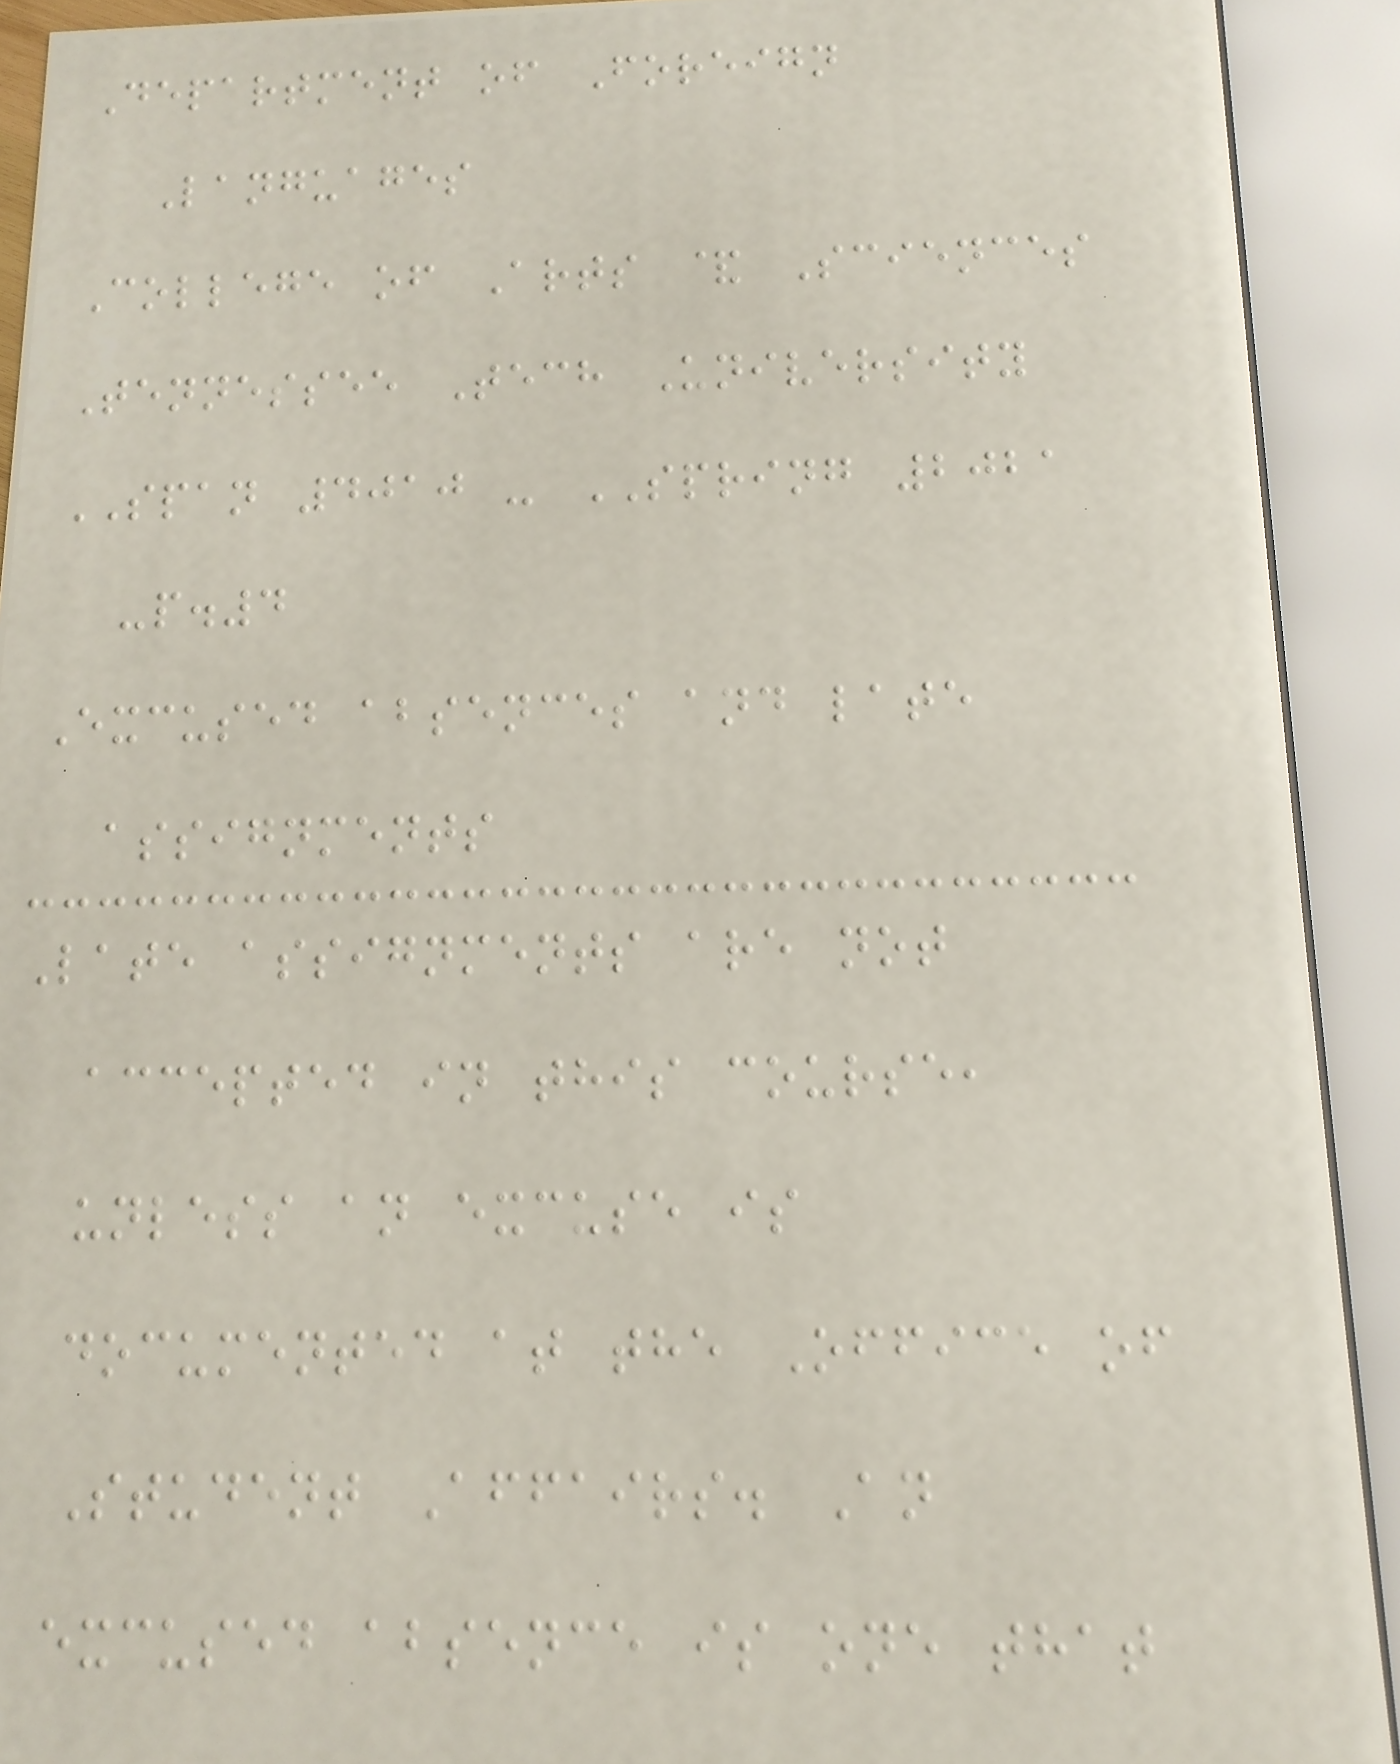Department of Foreign
Languages
College of Arts & Sciences
Tennessee Tech University
SPAN 4010 - SPRING 2021
-p.4
Excused absences and late
assignments
Late assignments are not
accepted in this course,
unless an excuse is
documented at the Office of
Student Affairs. An
excused absence is one that
